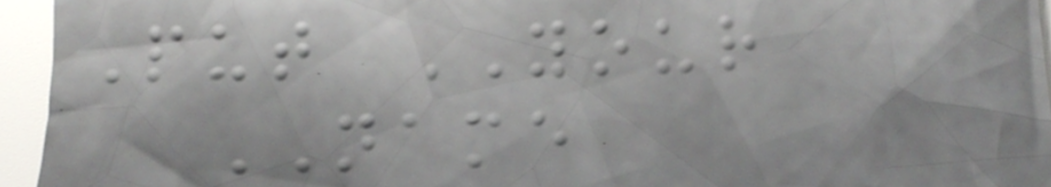Put YOUR
NAME
